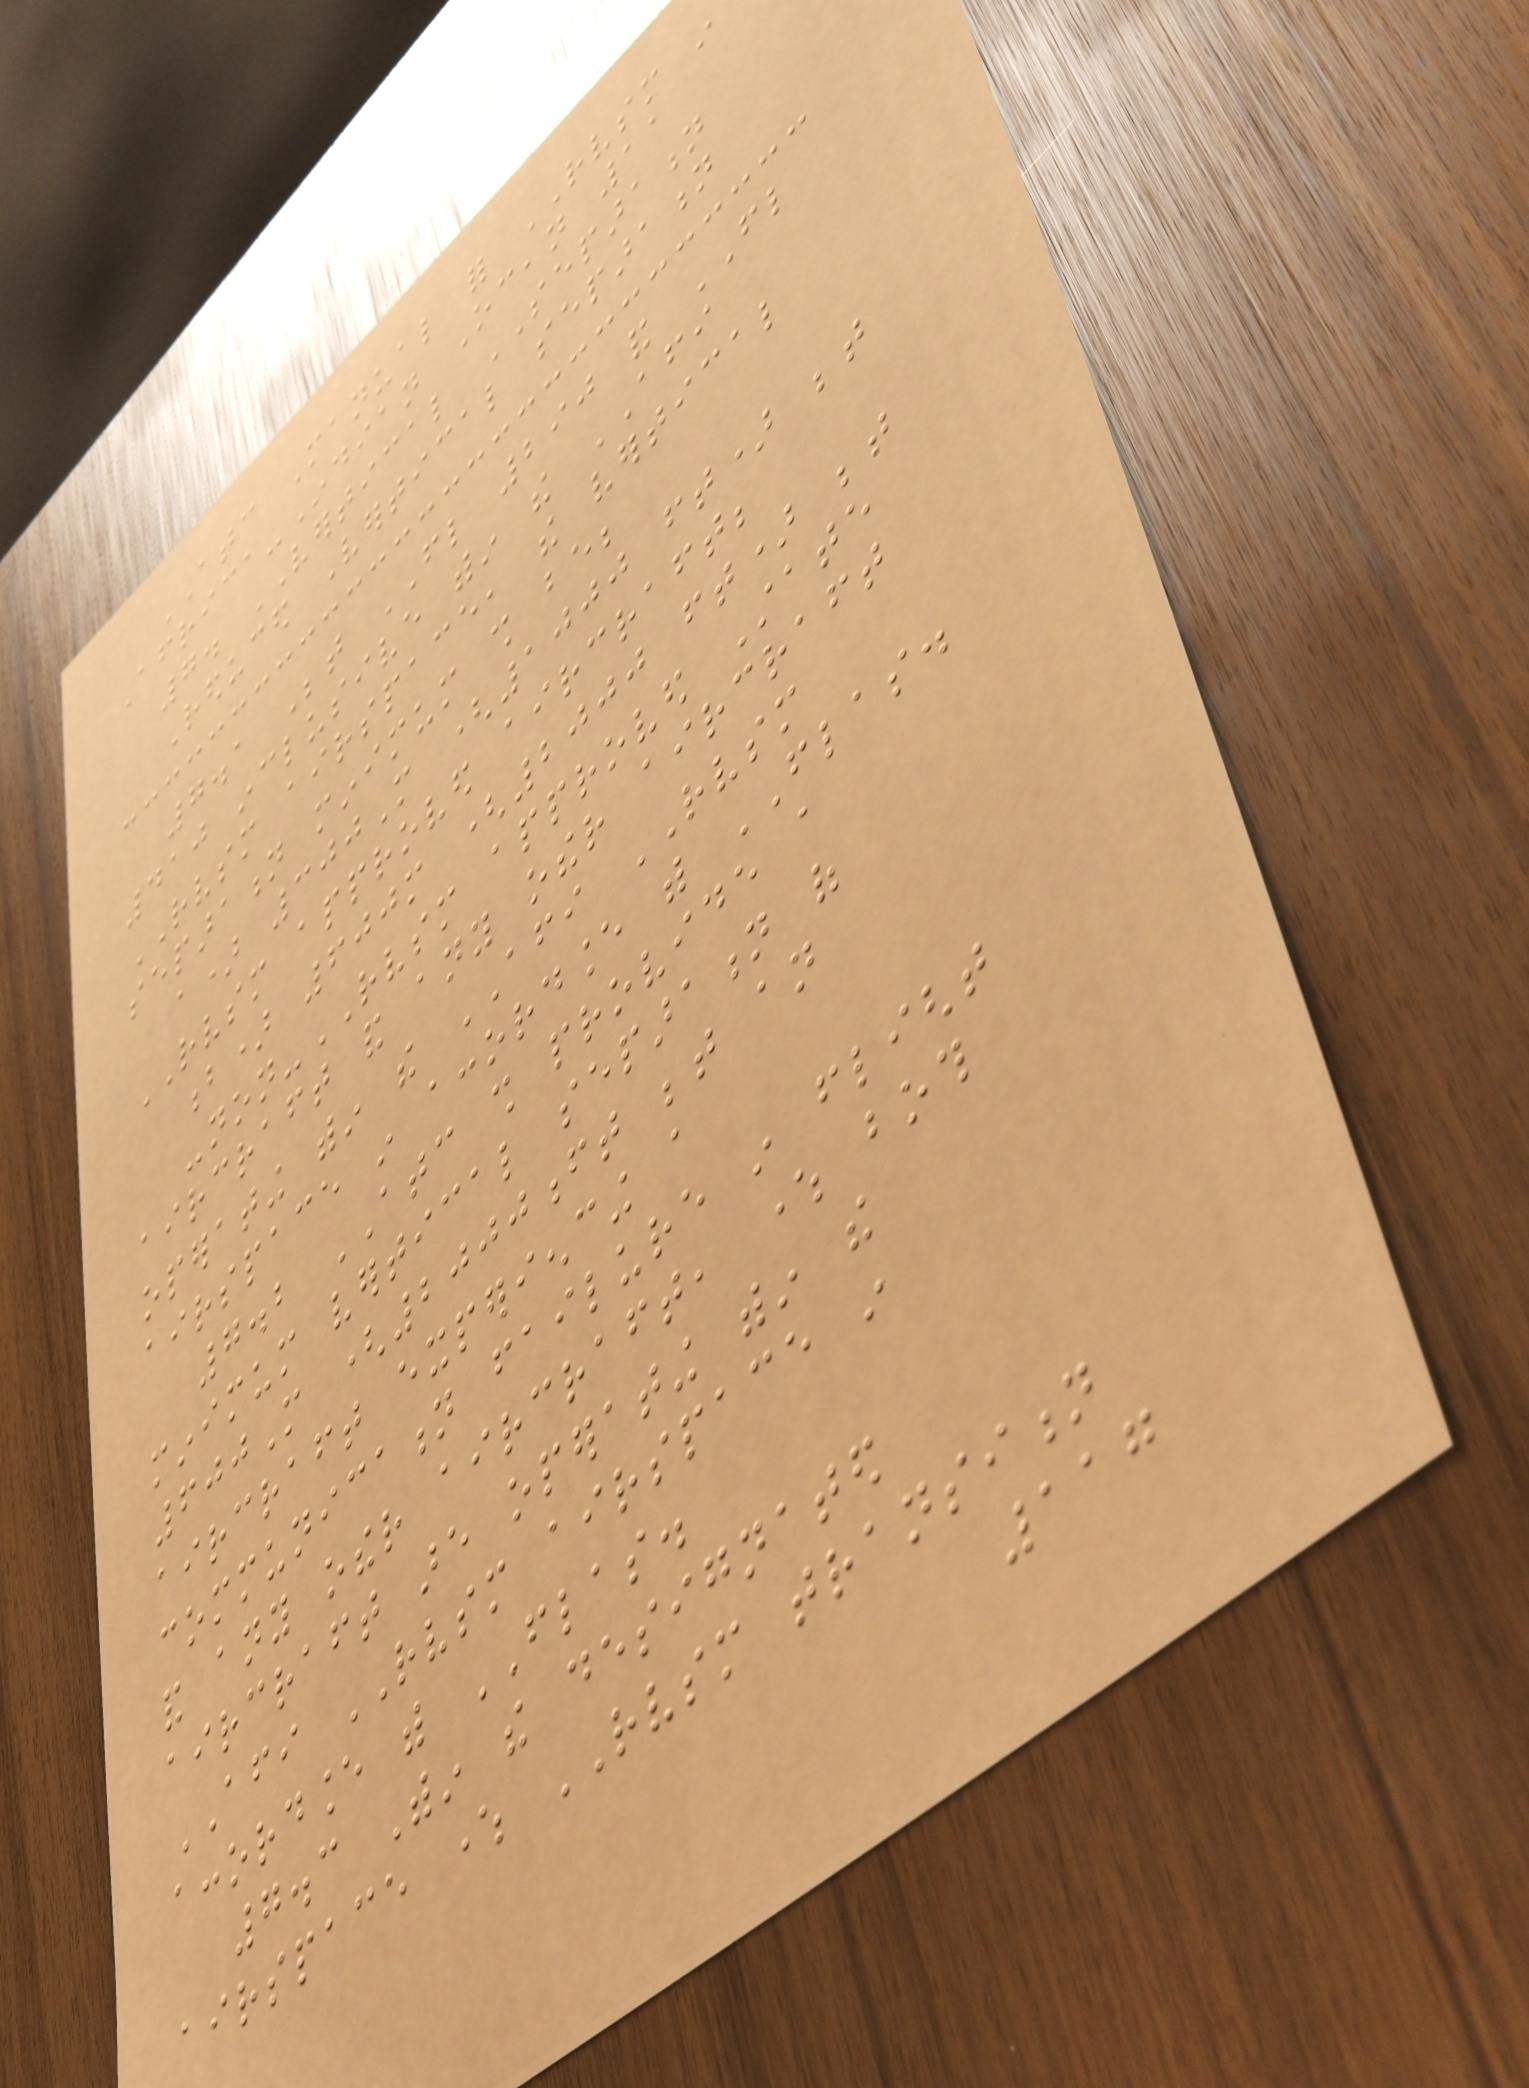ATC Manual for RVSM in
Africa-Indian Ocean 11
7. VERTICAL SEPARATION
Reduced Vertical separation
7.1 Between FL 290 and FL
410 inclusive within the AFI
RVSM airspace, the vertical
separation minimum shall be;
a) 300M (1000 ft) between
RVSM approved aircraft;
b) 600m (2000 ft) between
-non-RVSM approved State
aircraft and any other aircraft
operating within the AFI RVSM
airspace in accordance with FLAS.
7.2 ATC shall provide a
minimum vertical separation of
600M (2000ft between an
aircraft experiencing a
communication failure in flight
and any other aircraft, where both
aircraft are operating within the
AFI RVSM airspace in
accordance with FLAS.
7.3 Within the designated
airspace where RVSM transition
117
